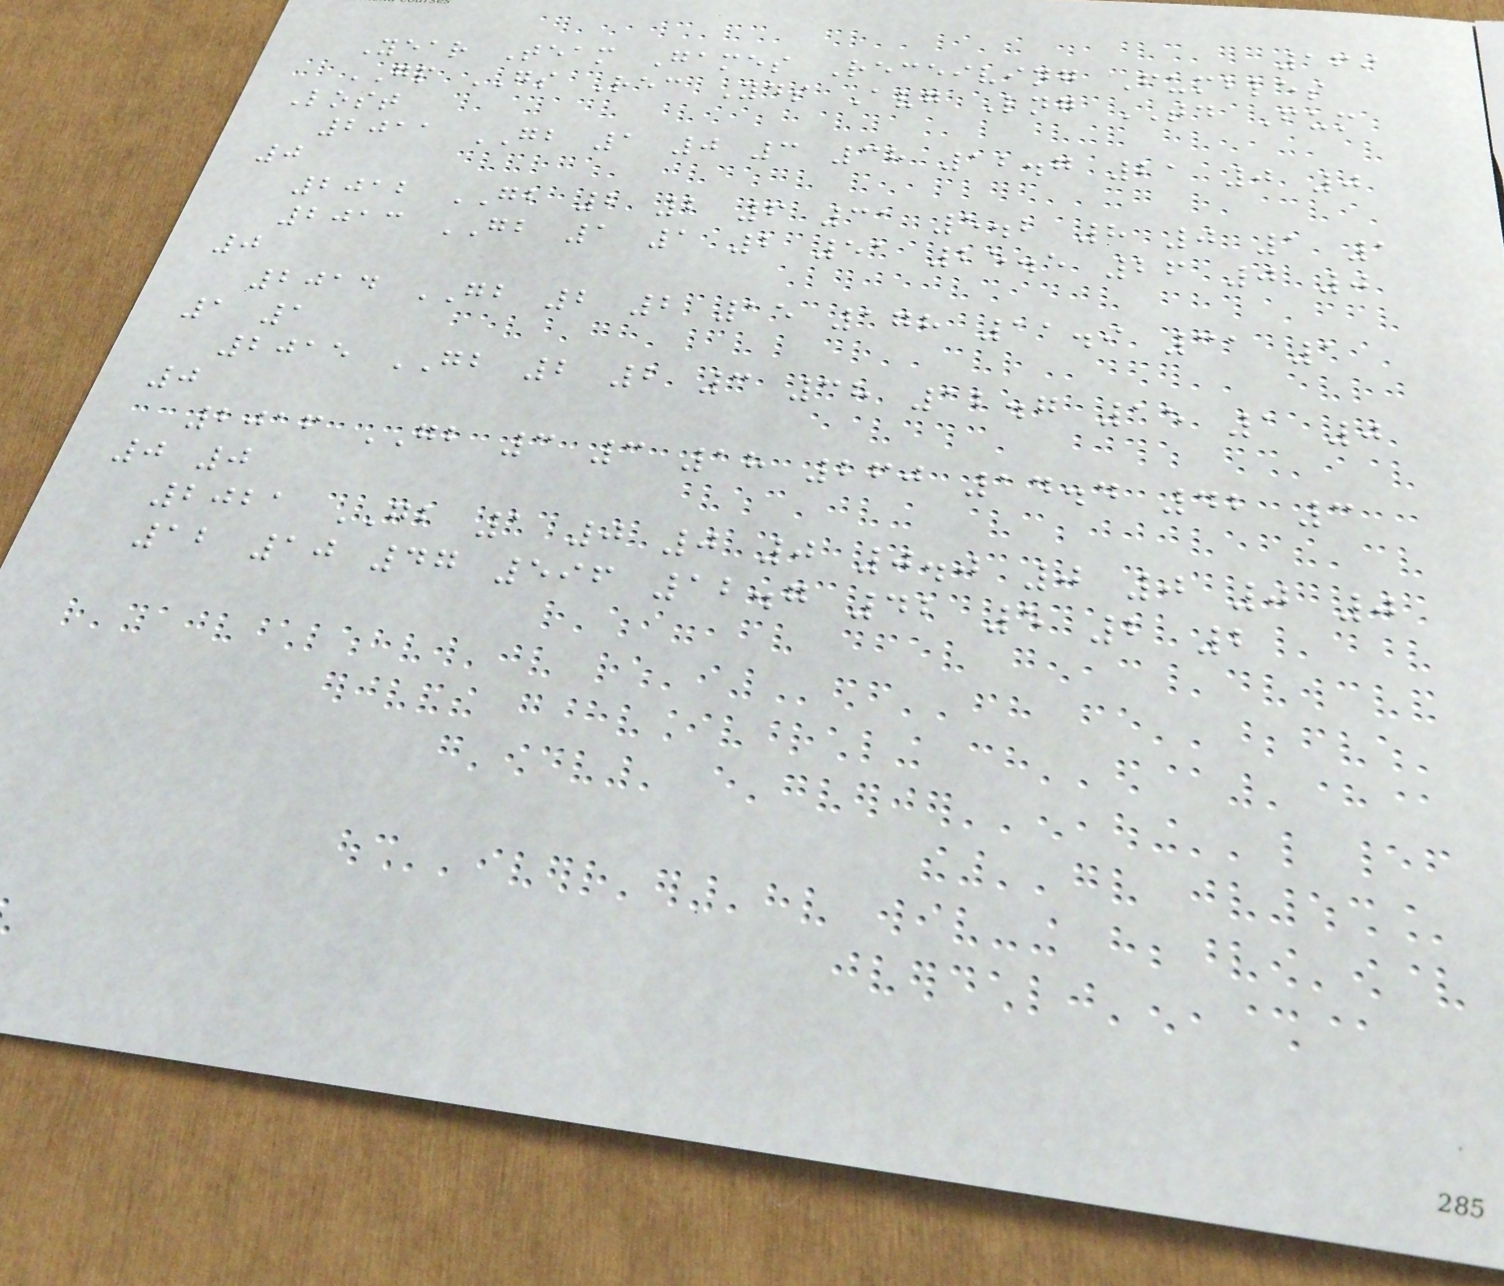169
Year Team Games Receiving Fumbles
GP GS Rec Yds Avg Lng TD Fum
Lost
2011 GB 1 0 3 38 12.7 21 0 0
0
2012 GB 2 2 6 31 5.2 8 0 1 1
2013 GB 1 1 2 51 25.5 26 0 0
0
2014 GB 2 2 15 178 11.9 31 1
1 1
2015 GB 2 2 3 38 12.7 15 1 0
0
2016 GB 3 3 18 260 14.4 42 3
0 0
2021 GB 1 0 0 0 0.0 0 0 0 0
12 10 47 596 12.7 42 5 2 2
